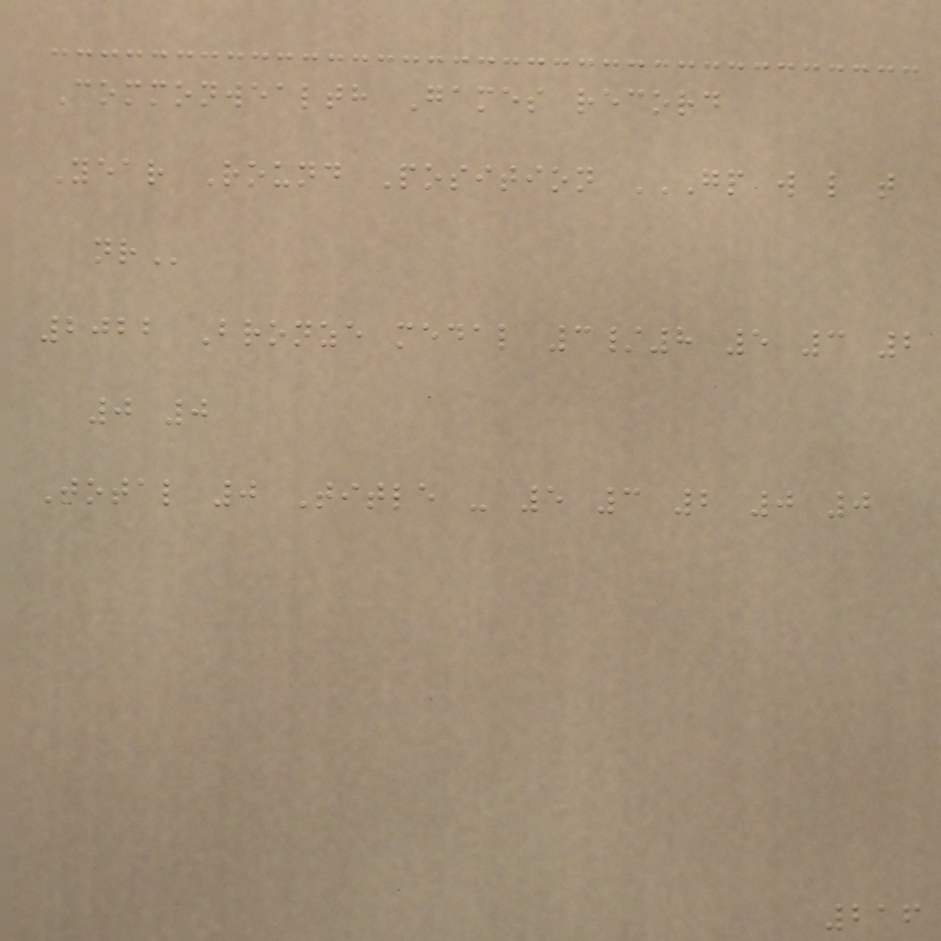Commonwealth Games record
Year Round Position GP W L T
NR
2022 Bronze medal 3/8 5 3 2
0 0
Total 0 Title - 5 3 2 0 0
216
